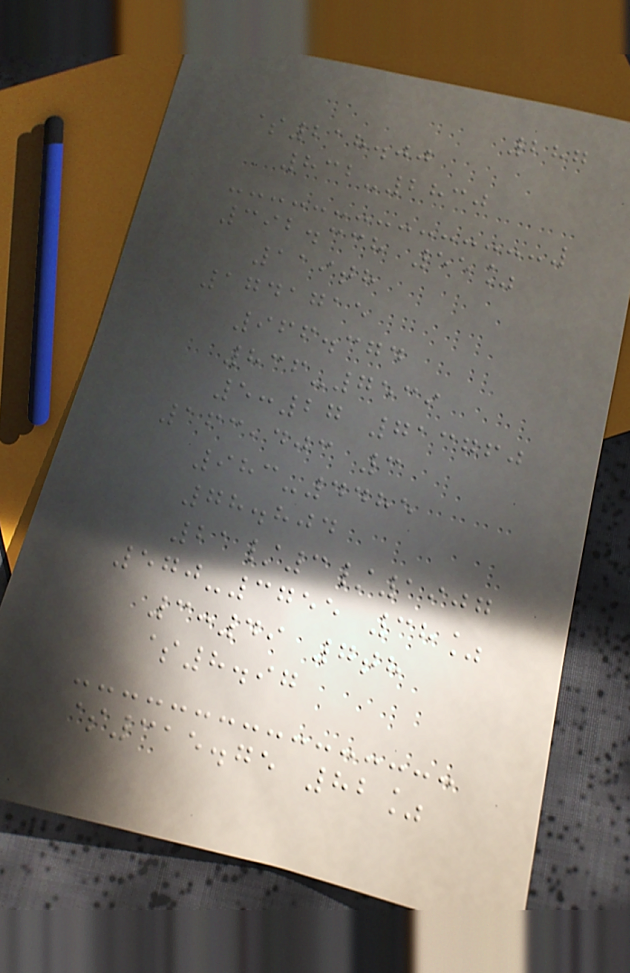287
$218.00
832-2830
392.338 55%
119th
1741715
966.374
836-7539
5:27 713760
163,403 3
983-4485
78.804
21/3/1907
570-3755 38%
3:49 7th
$8.97
$315.75 82%
